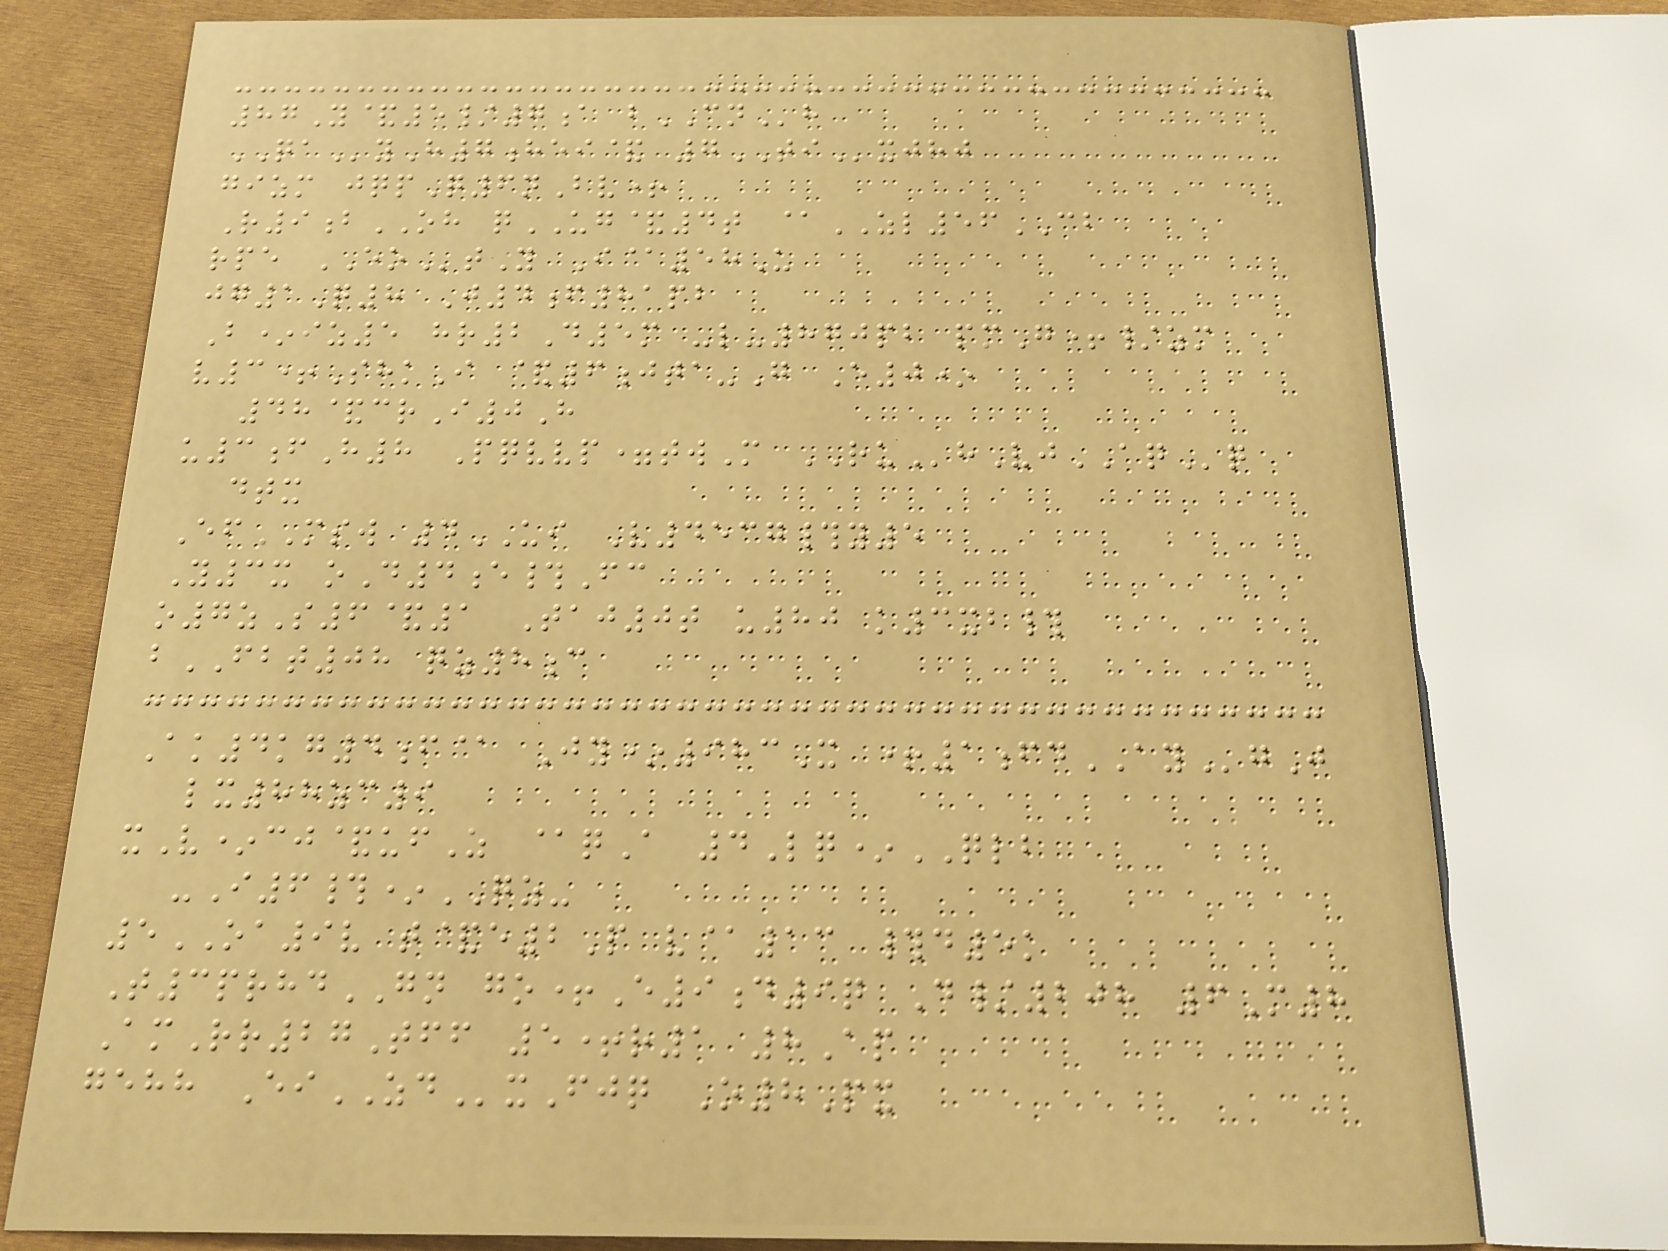87Y&5/7a bCNh
QAyH7hei& 7TIxjhj
gizm jqpQ6nBv+
R9bOH qUG&4t @ZL56CB
rpe EOtY I@58U
jg1Q8 J4f81pb
B*iz5 hr2D5m -l-870pb pmG+/zm
v3+ShkI &6jta-G E0*
48&crI0H
u3fH8 Pqvvp=twM RUhVjAQq
dtx
EfMSW 4UI V4537#y5
Y3x oD4e#Fc
o7zS6&1 Taj0t u80 k3xb#
bFBT08 qz8c
Ak4kg4f@ Jy*983X +1fdAYgJ
lx88zc9
xV*cj&ufZ @qA 4Lq*QLB
-I6#*QZ-
5OA9v t&e2P v@13 #d5k
T3prhdGN go+E9d9q D/208 6M8
AmRr27Tff 5+r1 8Ap
gehh EiZDxFjq O8Px
